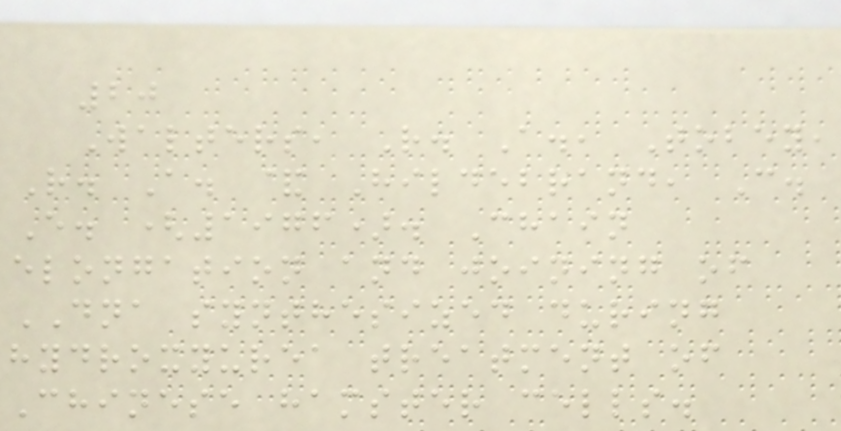20
Walters, R. A., Tobey,
R. A. & Hildebrand, C.
E. (1976). Chain
elongation and joining of
DNA synthesized during
hydroxyurea treatment of
Chinese hamster cells.
